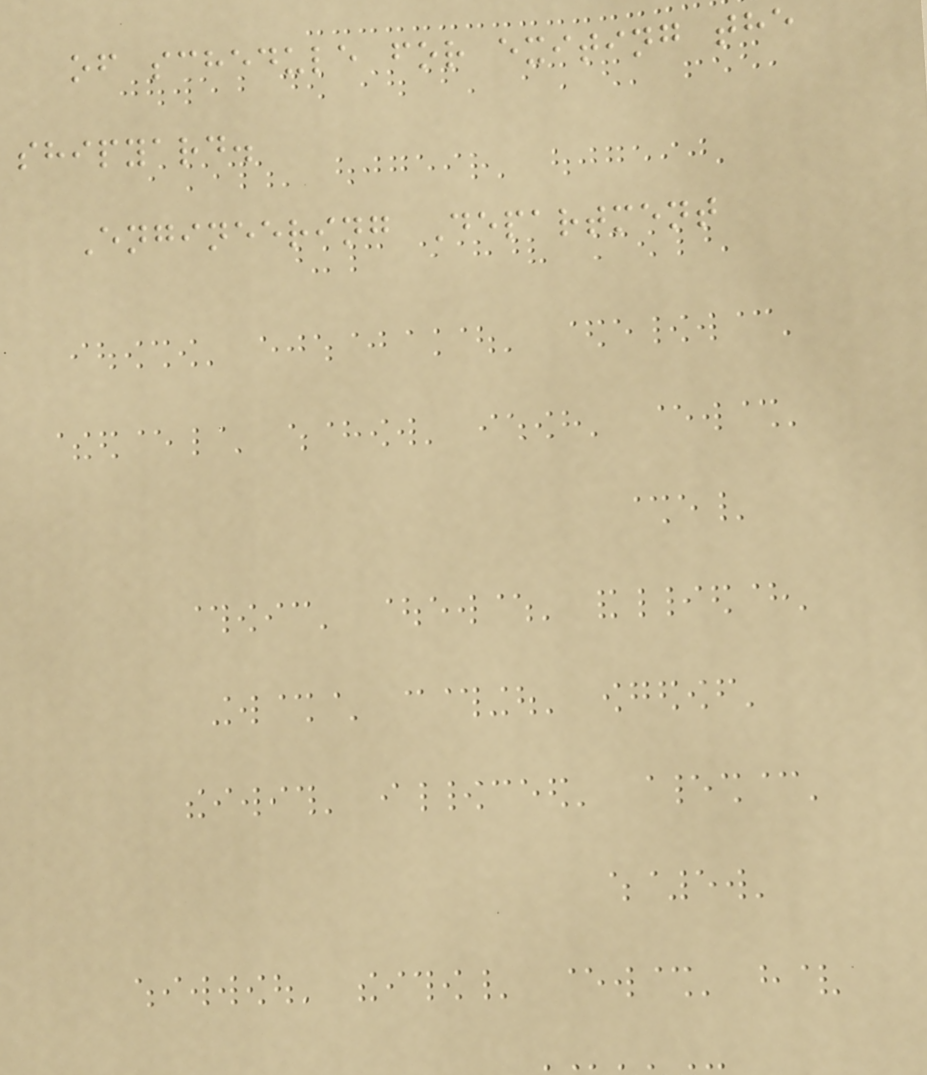of schedule for exiting the
shipyard.
Engineering Department
